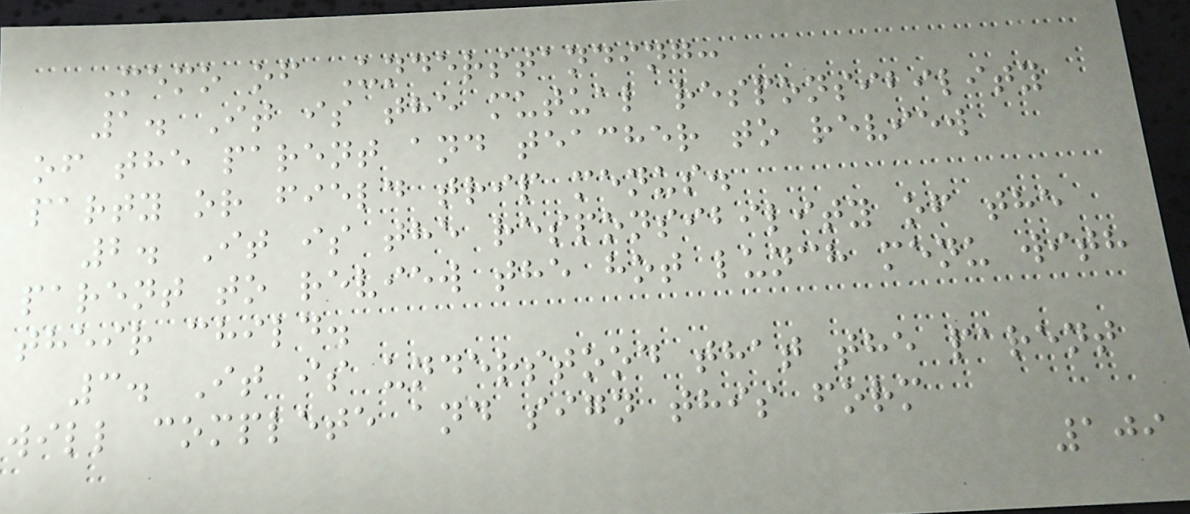Memo of Understanding:
1. It is the mutual responsibility
of the parent and teacher to review
party or field trip menus.
2. It is the responsibility of the
parent to review the hot lunch menu with
their child.
3. It is understood that the parent
will complete and sign this form
109
